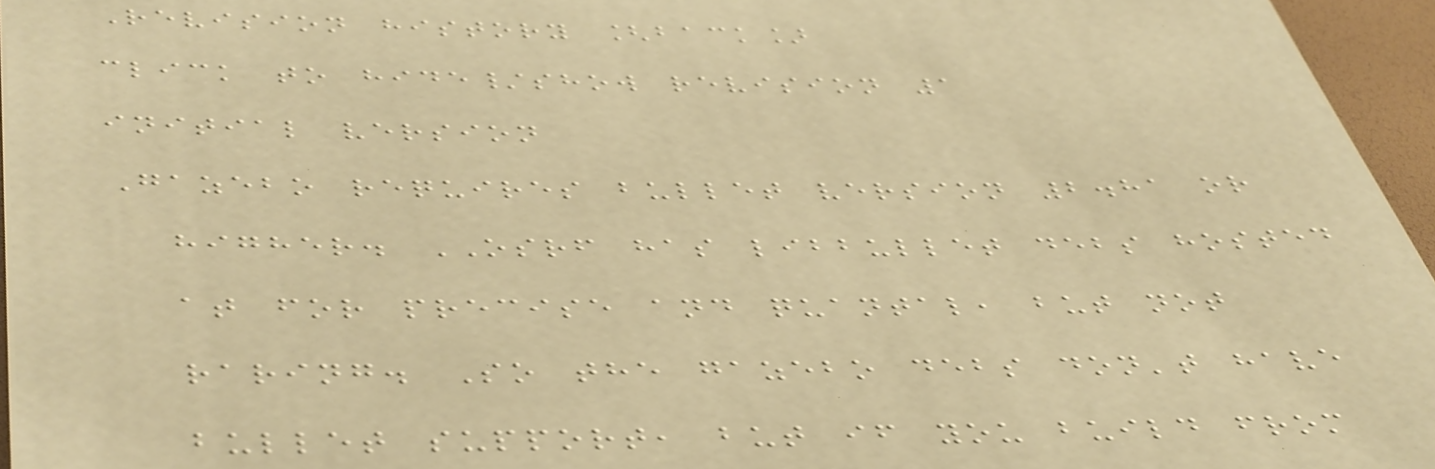Revision history [back]
click to hide/show revision 1
initial version
Gazebo requires bullet version 2.81 or
higher. OSRF has libbullet debs hosted
at for precise and quantal, but not
raring. So the gazebo debs don't have
bullet support, but if you build from
